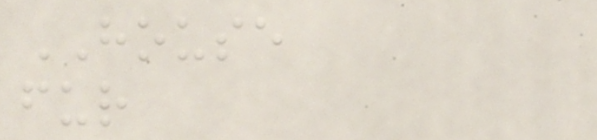HOUSE
fur
